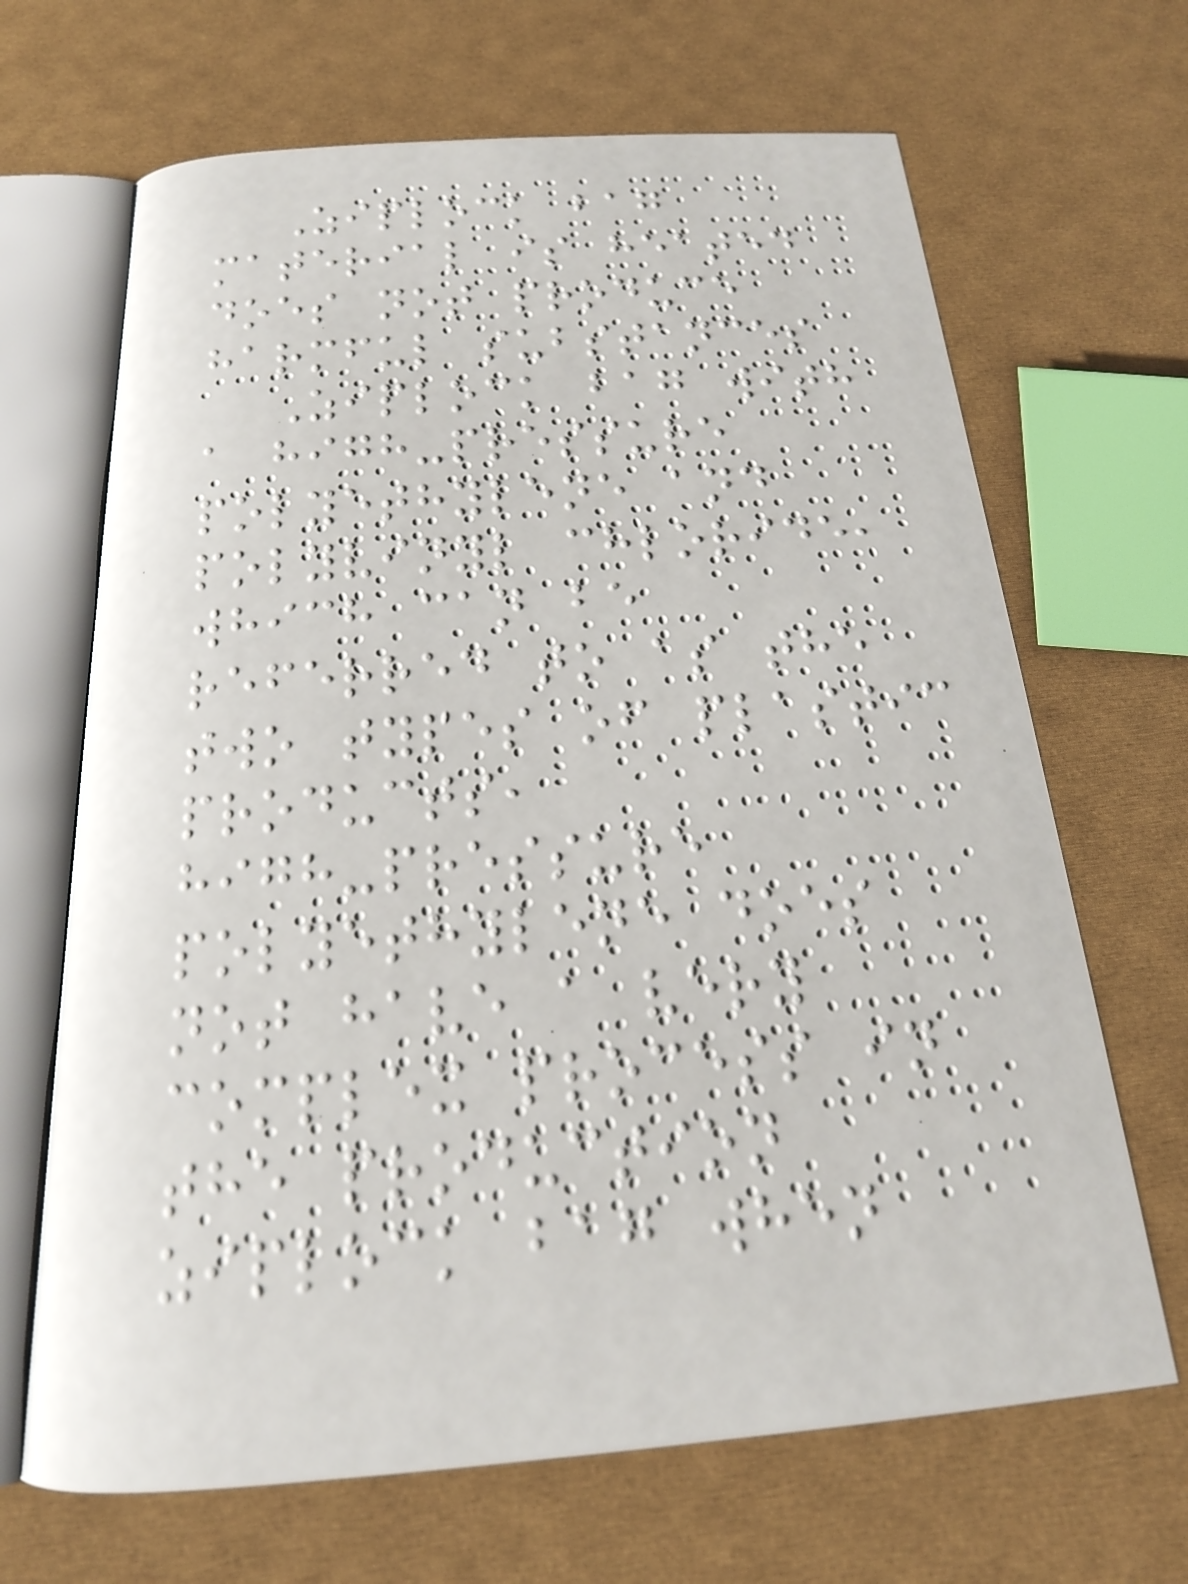Ziplock bag
material is heated
does not produce
harmful substances
Ziplock bag with
a high-pressure
polyethylene and
polyvinyl chloride,
which can be
referred to as the
two types of plastic
products,
high-pressure
polyethylene does
not have a very
complex process in
the production
ziplock bag when
